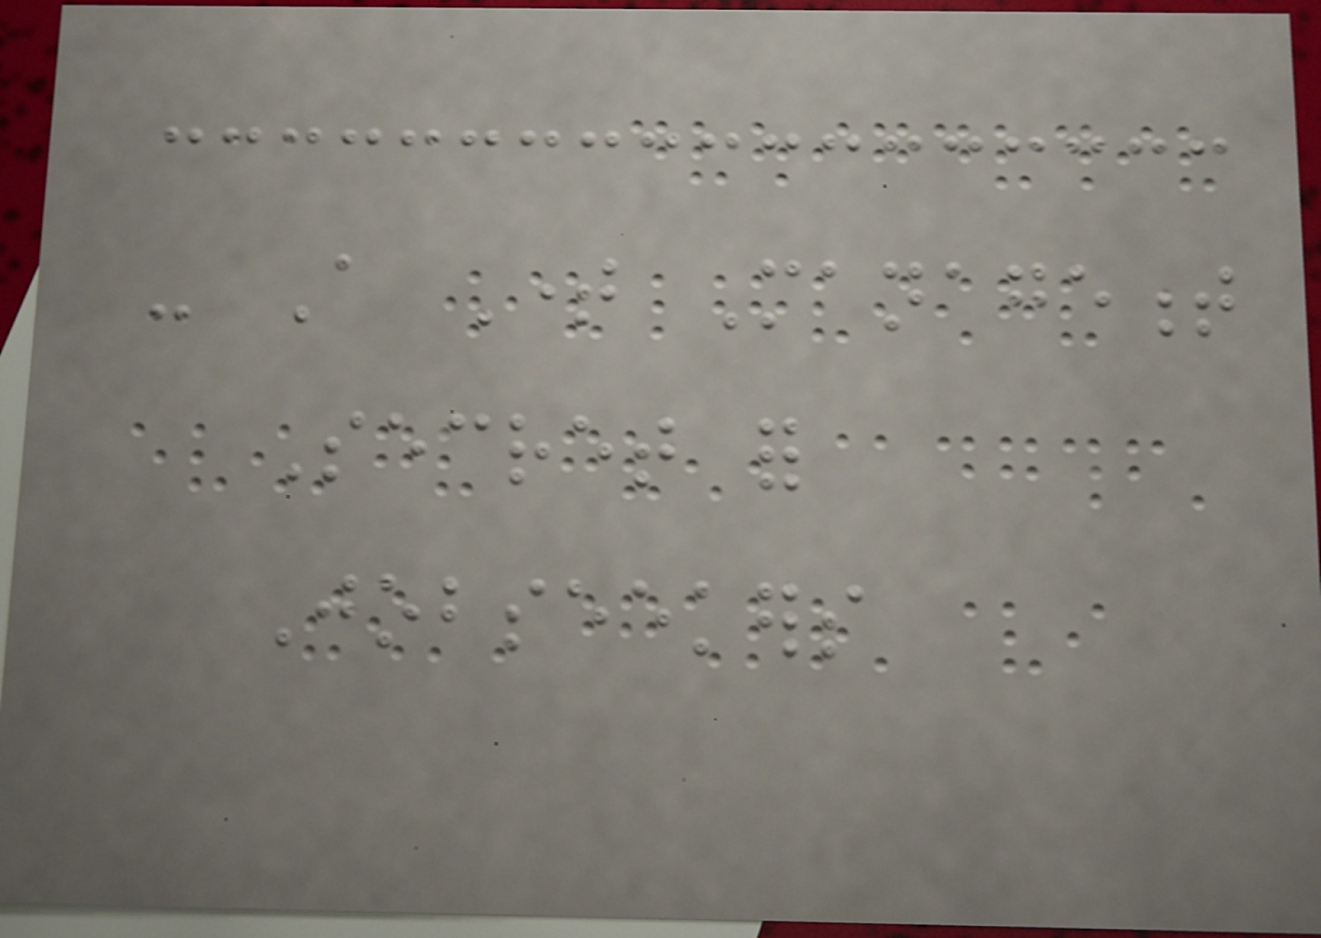- A Time Management
Secret for
Jobseekers
